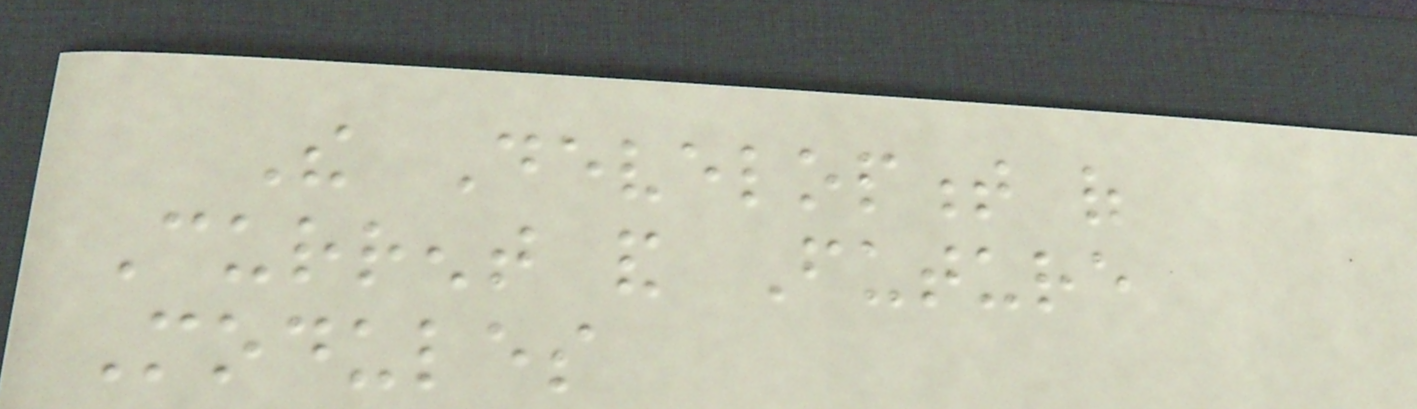The Development of
Current and Future
Modules
